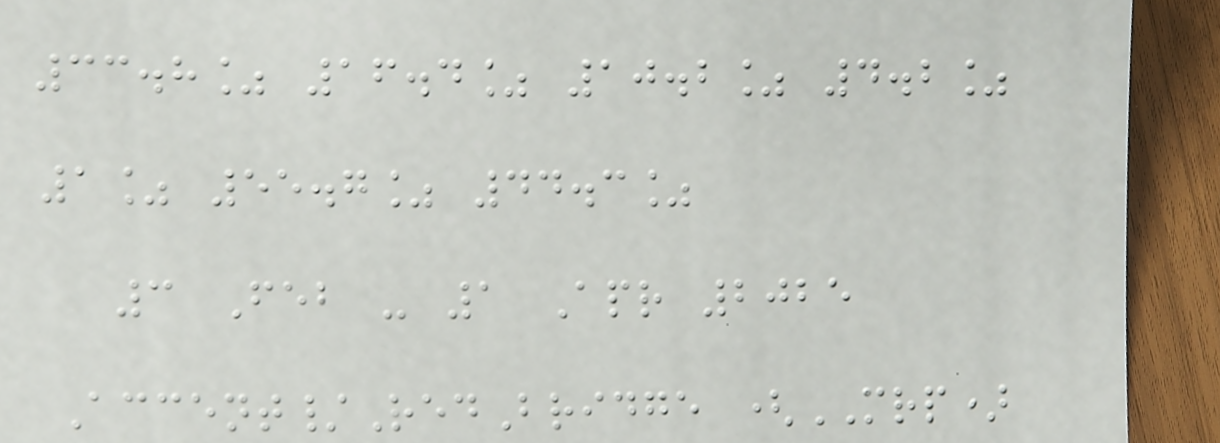33.8% 16.4% 10.2% 4.2%
1% 55.7% 44.3%
3 Feb - 1 Apr 2025
Accent/RedBridge (MRP)
